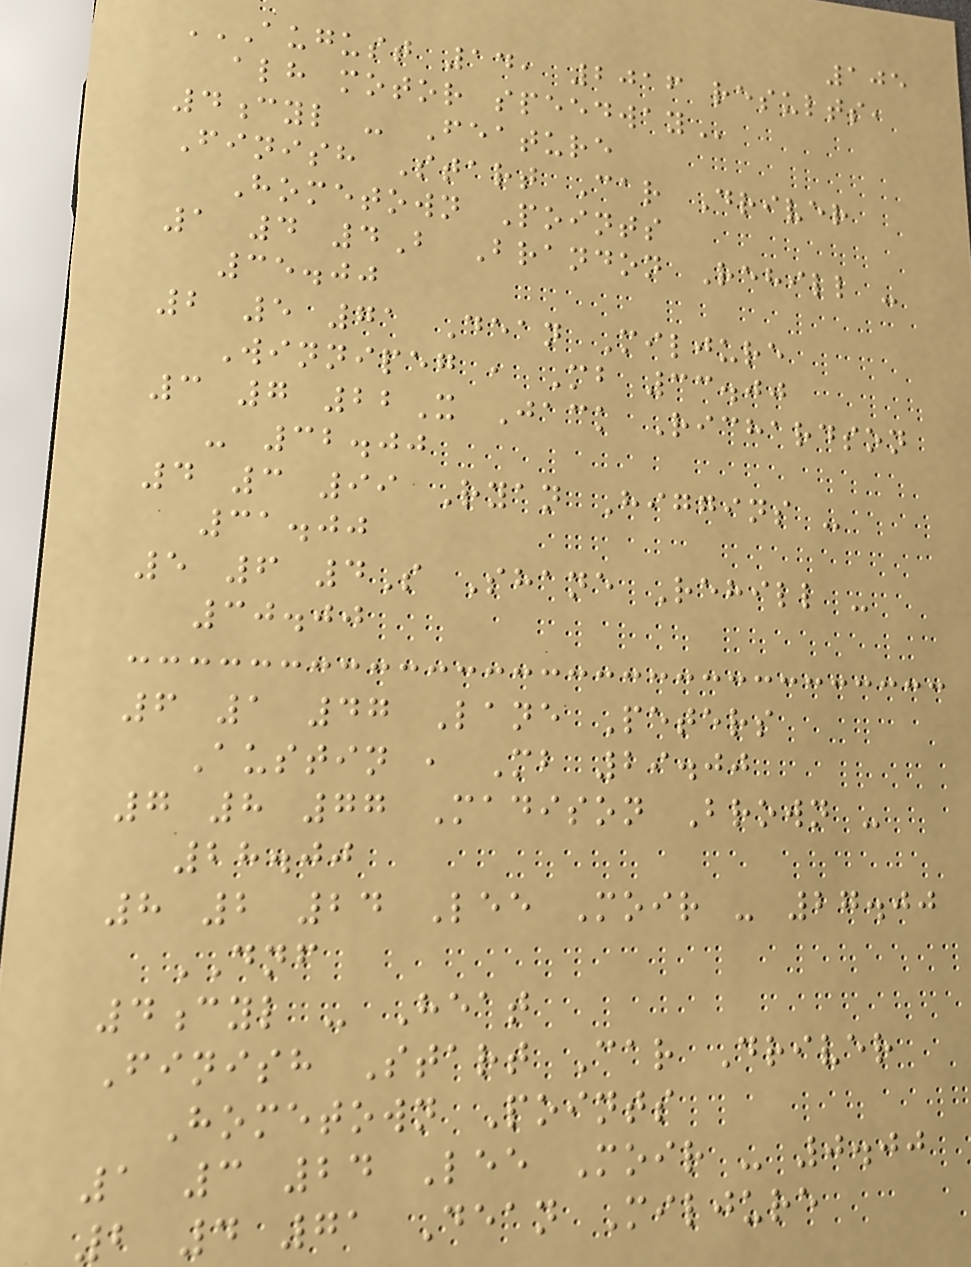105
AUGUST 14, 2016 RESULTS,
ALH MOTOR SPEEDWAY
4cyl - Feature
Finish Start Car Driver
Hometown Points
1 4 4B Brandon Rehill -
35.00
2 5 71 Dean Miljure
Winnipeg , Mb 33.00
3 7 22X Jack Richardson
- 32.00
4 3 99 Ryan Higgins -
31.00
5 6 4S Shane Rehill -
30.00
6 1 47 Lane Peters
Austin , Mb 29.00
7 8 77 Madison Brown -
28.00
8 2 24 Lee Moir - 27.00
DNF
4cyl - Heat
Finish Start Car Driver
Hometown Points
1 3 24 Lee Moir - 0.00
2 4 71 Dean Miljure
